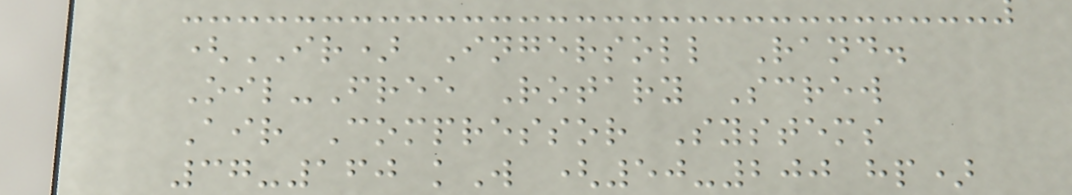(IR) Ingersoll Rand.
Oil-Free Rotary Screw
Air Compressor Systems
37-160 kW (50-200 hp)
